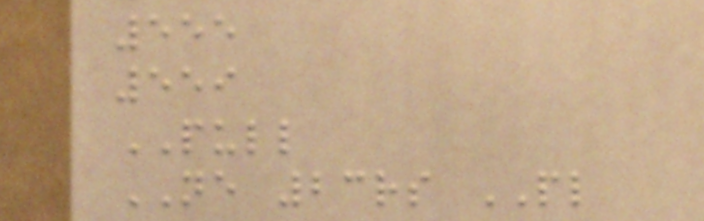555
559
PULL
NE 23rs PL
